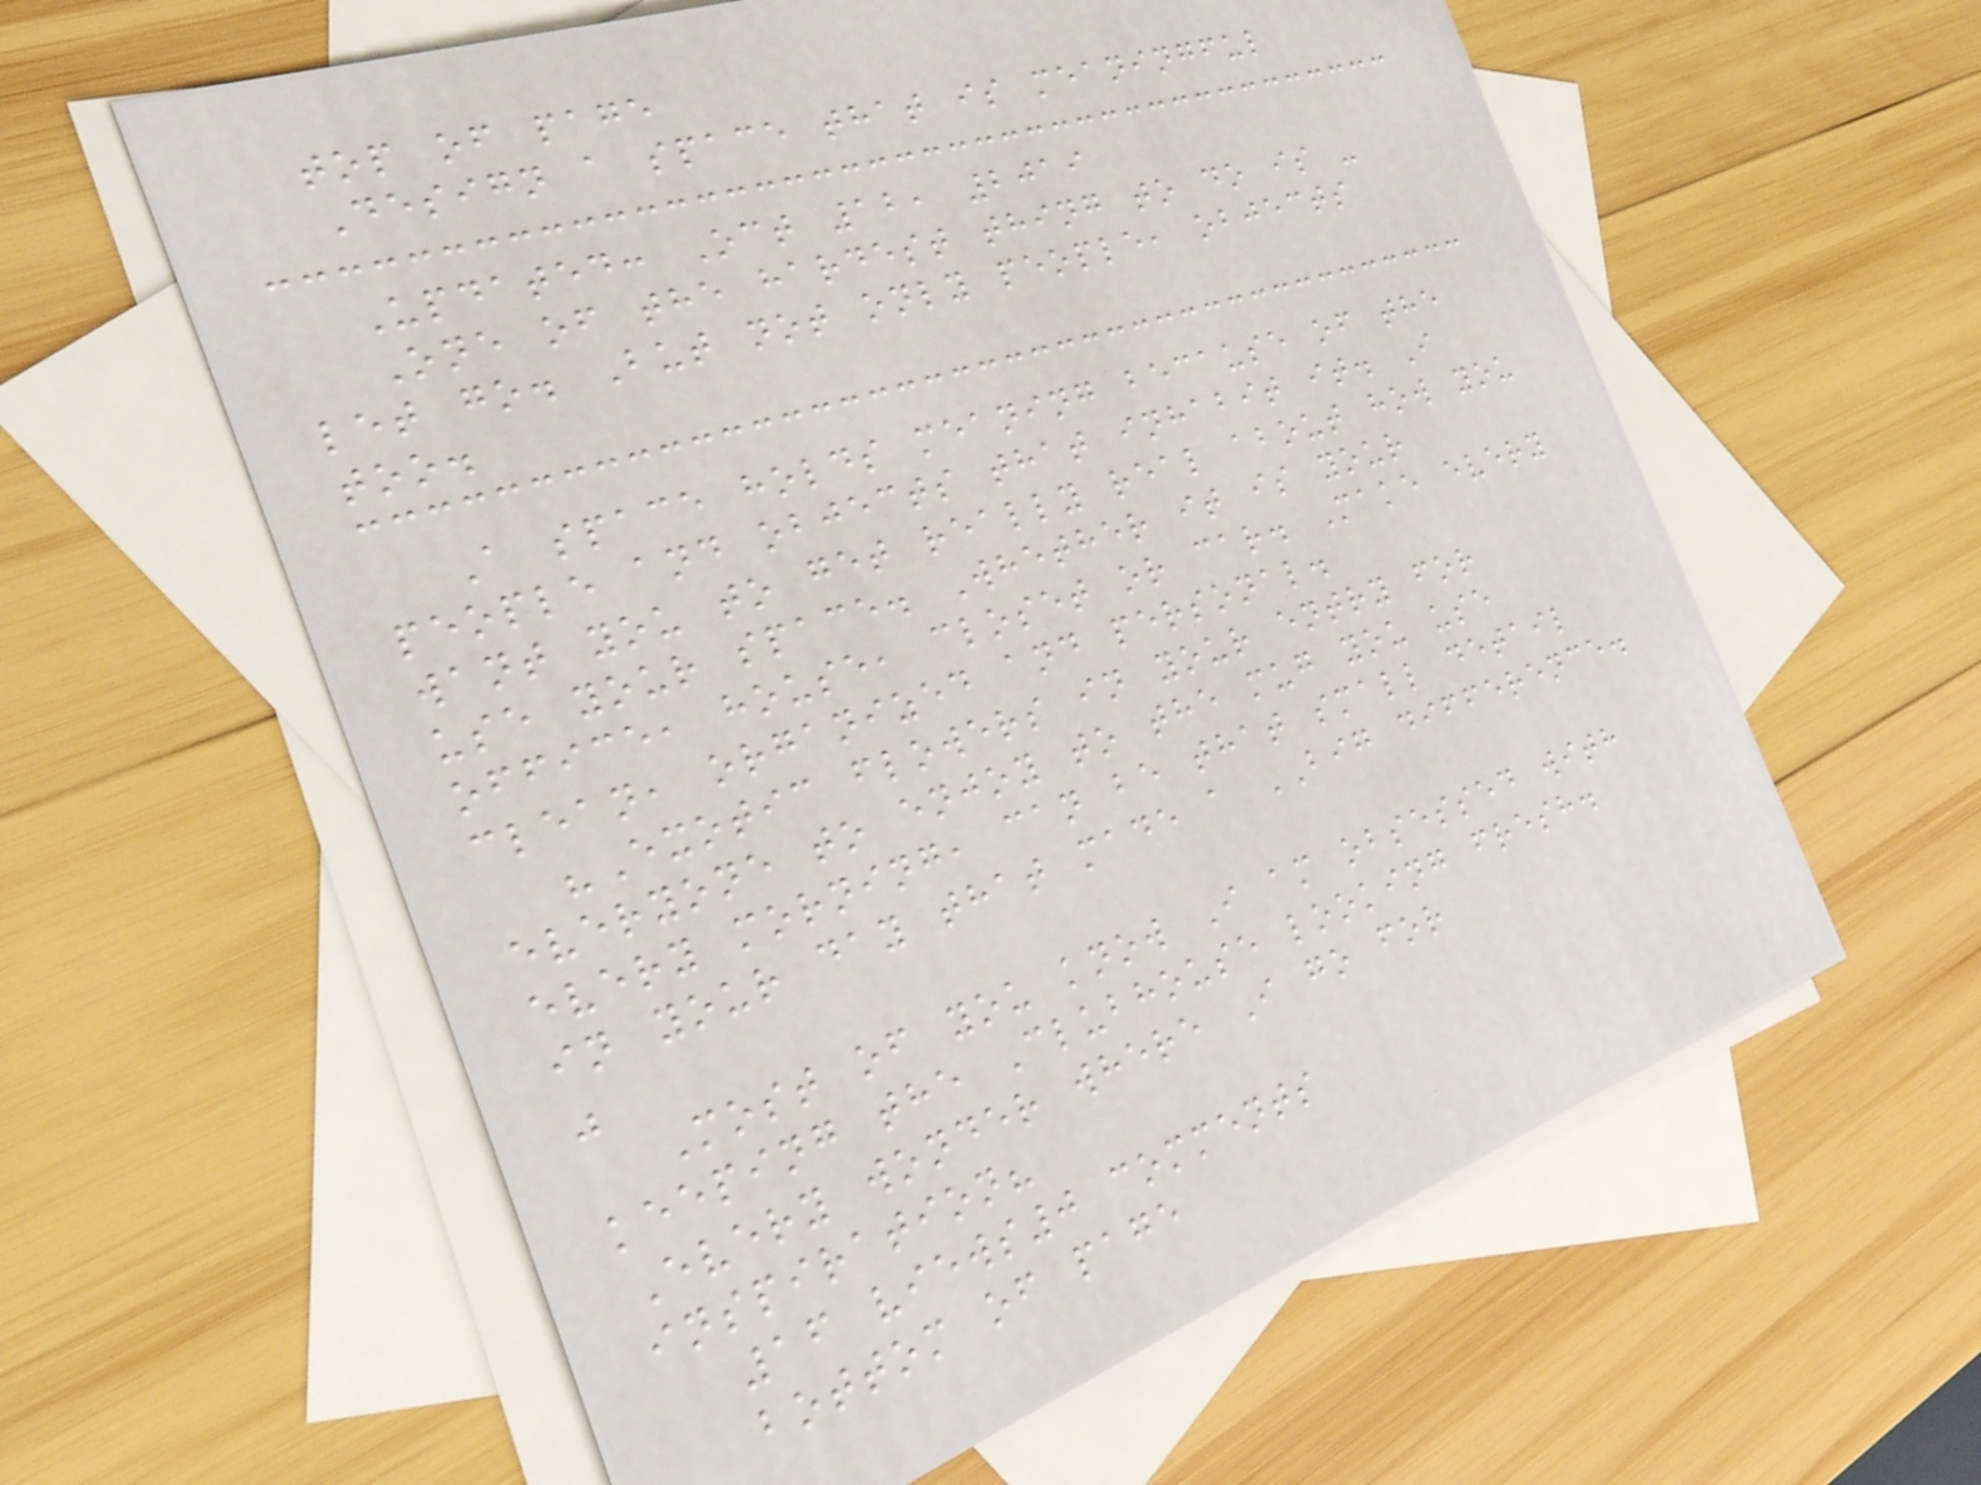top of page
Design a space that is meaningful
Updated: Oct 12, 2019
One of the hardest thing to do is -
let go. But not only people, objects
too.
A space holds meaning because of the
people and objects that inhabit it. I
want you to get really real about how you
use your space. Whether it is your
office, house, closet or car. Make every
clean, organized and personal.
"Exotic flowers in your entry for
everyone to enjoy to the mug you use
every morning, can be that small detail
in your day that made a BIG difference.
"
Most of you know I am obsessed with
keeping the Clubhouse looking fresh.
Every wonder where I go for
inspiration?
16 views0 comments
bottom of page
